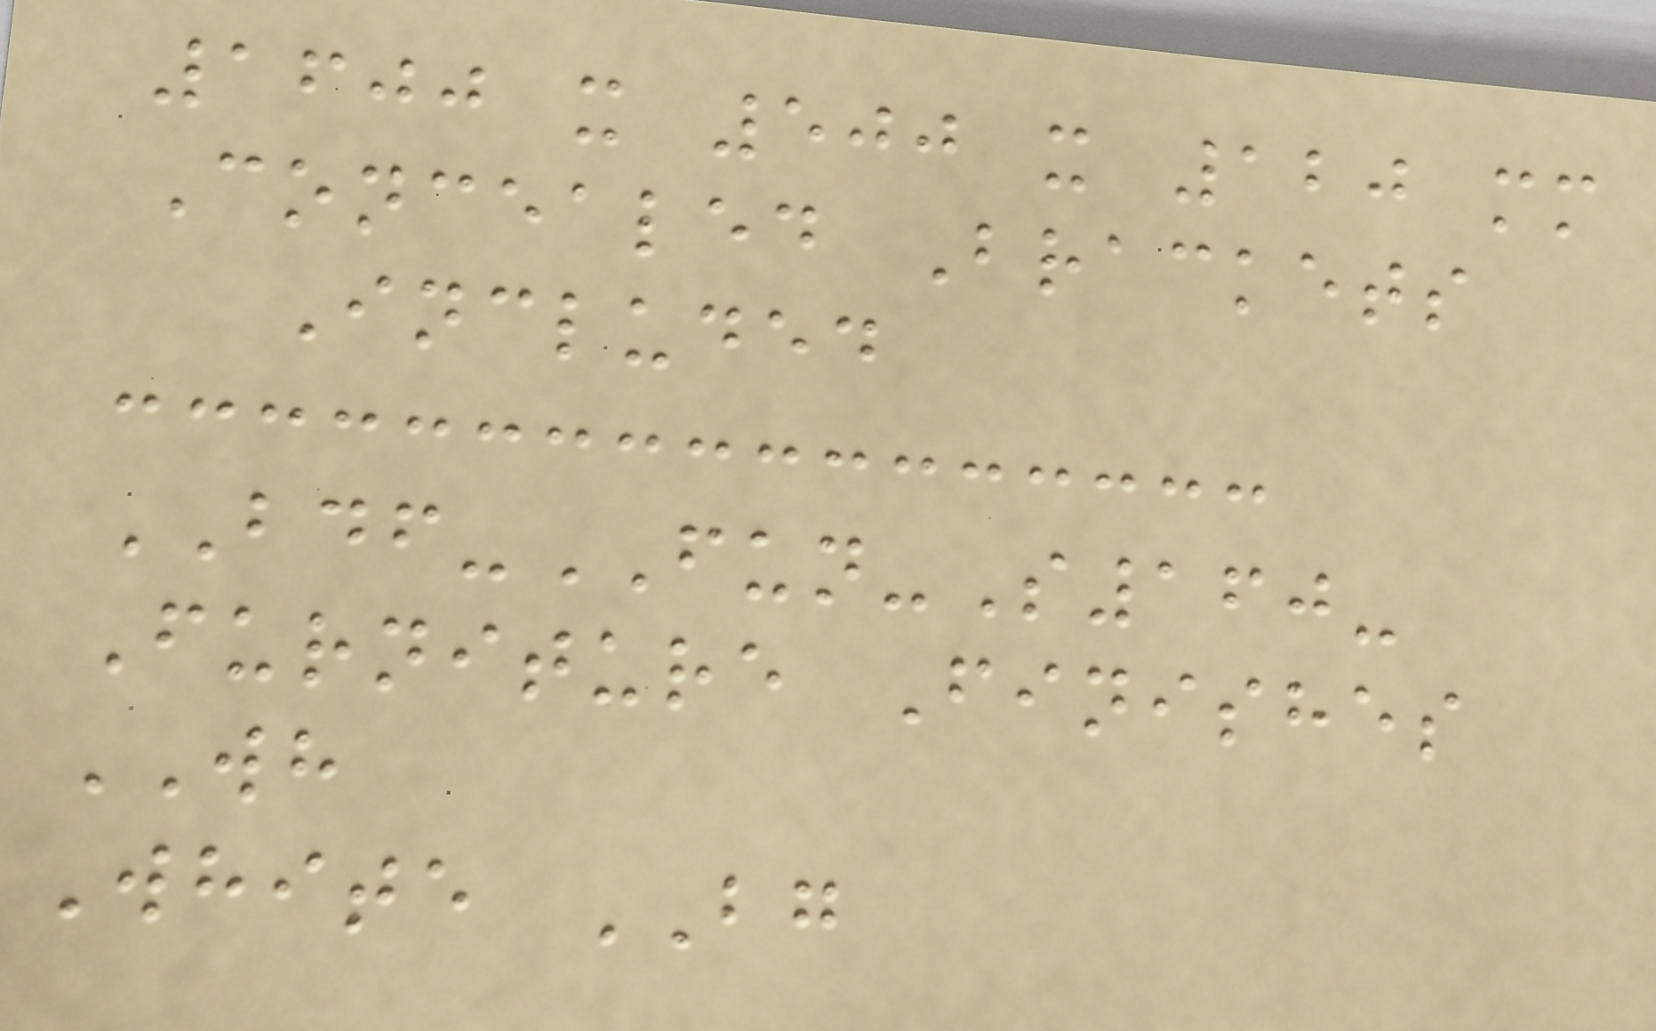1600 x 500 x 120 mm
Concealed Brackets
Included
BDF-FUN-S160-
Furniture Finishes
WH
White BG
